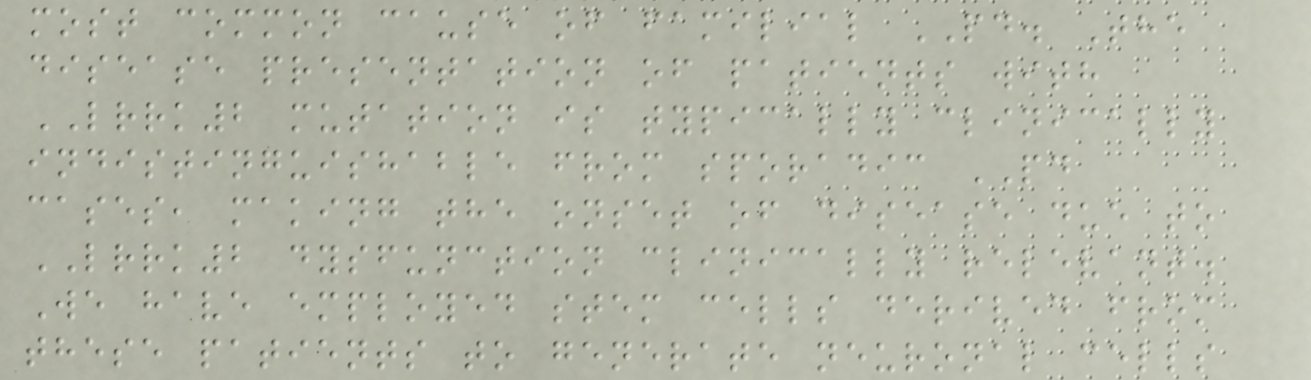most common cause of familial PD. The
disease presentation of patients with
LRRK2 mutation is typically clinically
indistinguishable from sporadic PD
cases, making the onset of disease due to
LRRK2 dysfunction clinically relevant.
We have employed stem cells derived from
these patients to generate neuronal cells
